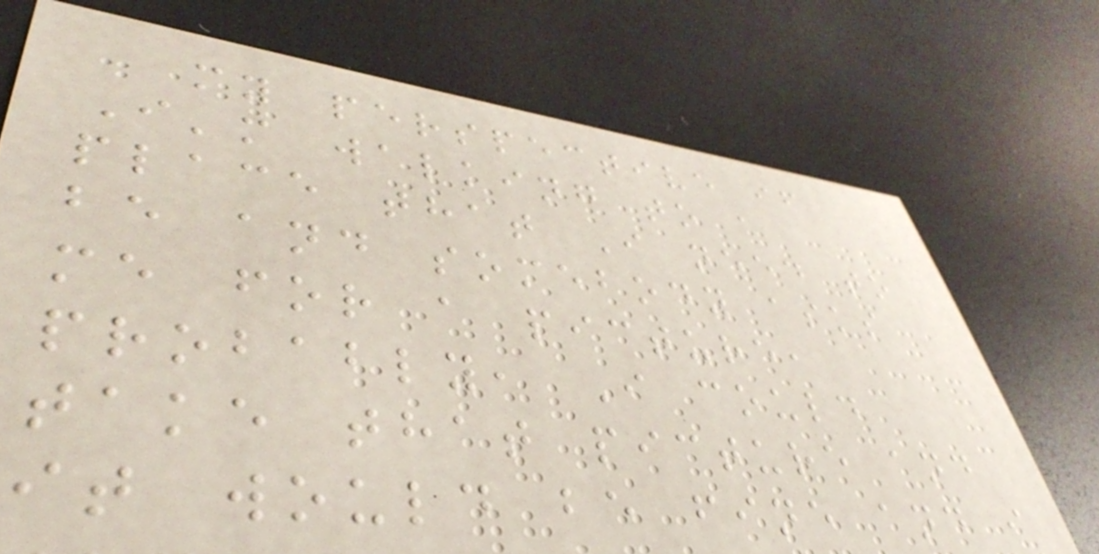my perspective if
I'm walking to a
place that I need to
be and somebody asks
me for a picture,
probably, I could
take that picture and
it would be fine and i
